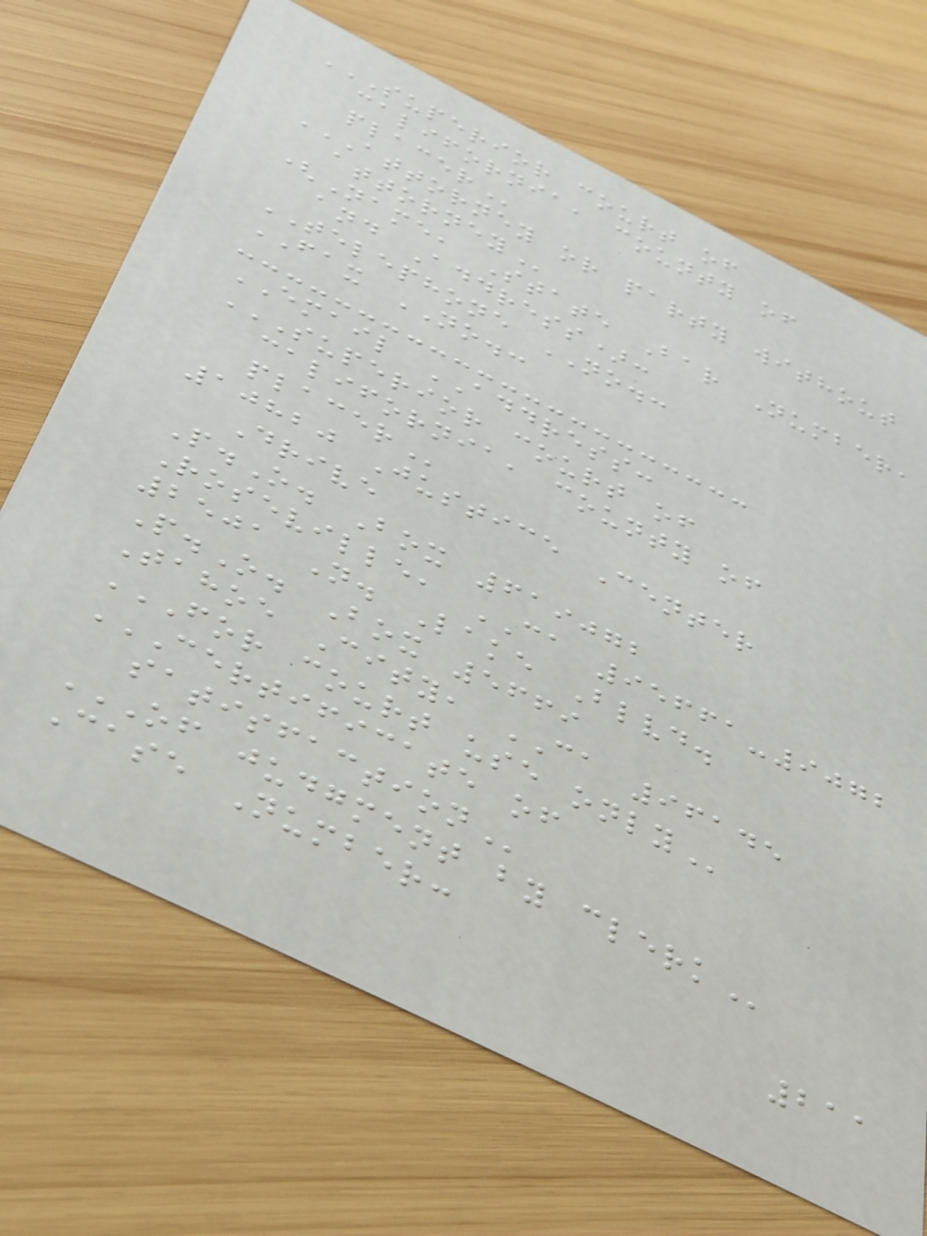SUPERIOR COURT OF
CALIFORNIA, COUNTY OF
PLACER
ATTORNEY OR PARTY WITHOUT
ATTORNEY
(Name, State Bar Number,
and Address):
TELEPHONE NO.:
FAX NO.:
EMAIL ADDRESS:
SUPERIOR COURT OF
CALIFORNIA, COUNTY OF
PLACER
10820 Justice Center
Drive
P.O. Box 619072
Roseville, CA 95661-9072
2501 N. Lake Blvd.
P.O. Box 5669
Tahoe City, CA 96145
FOR COURT USE ONLY
CERTIFICATE OF
SATISFACTION
OF JUDGMENT BY CLERK
Case Number:
211
